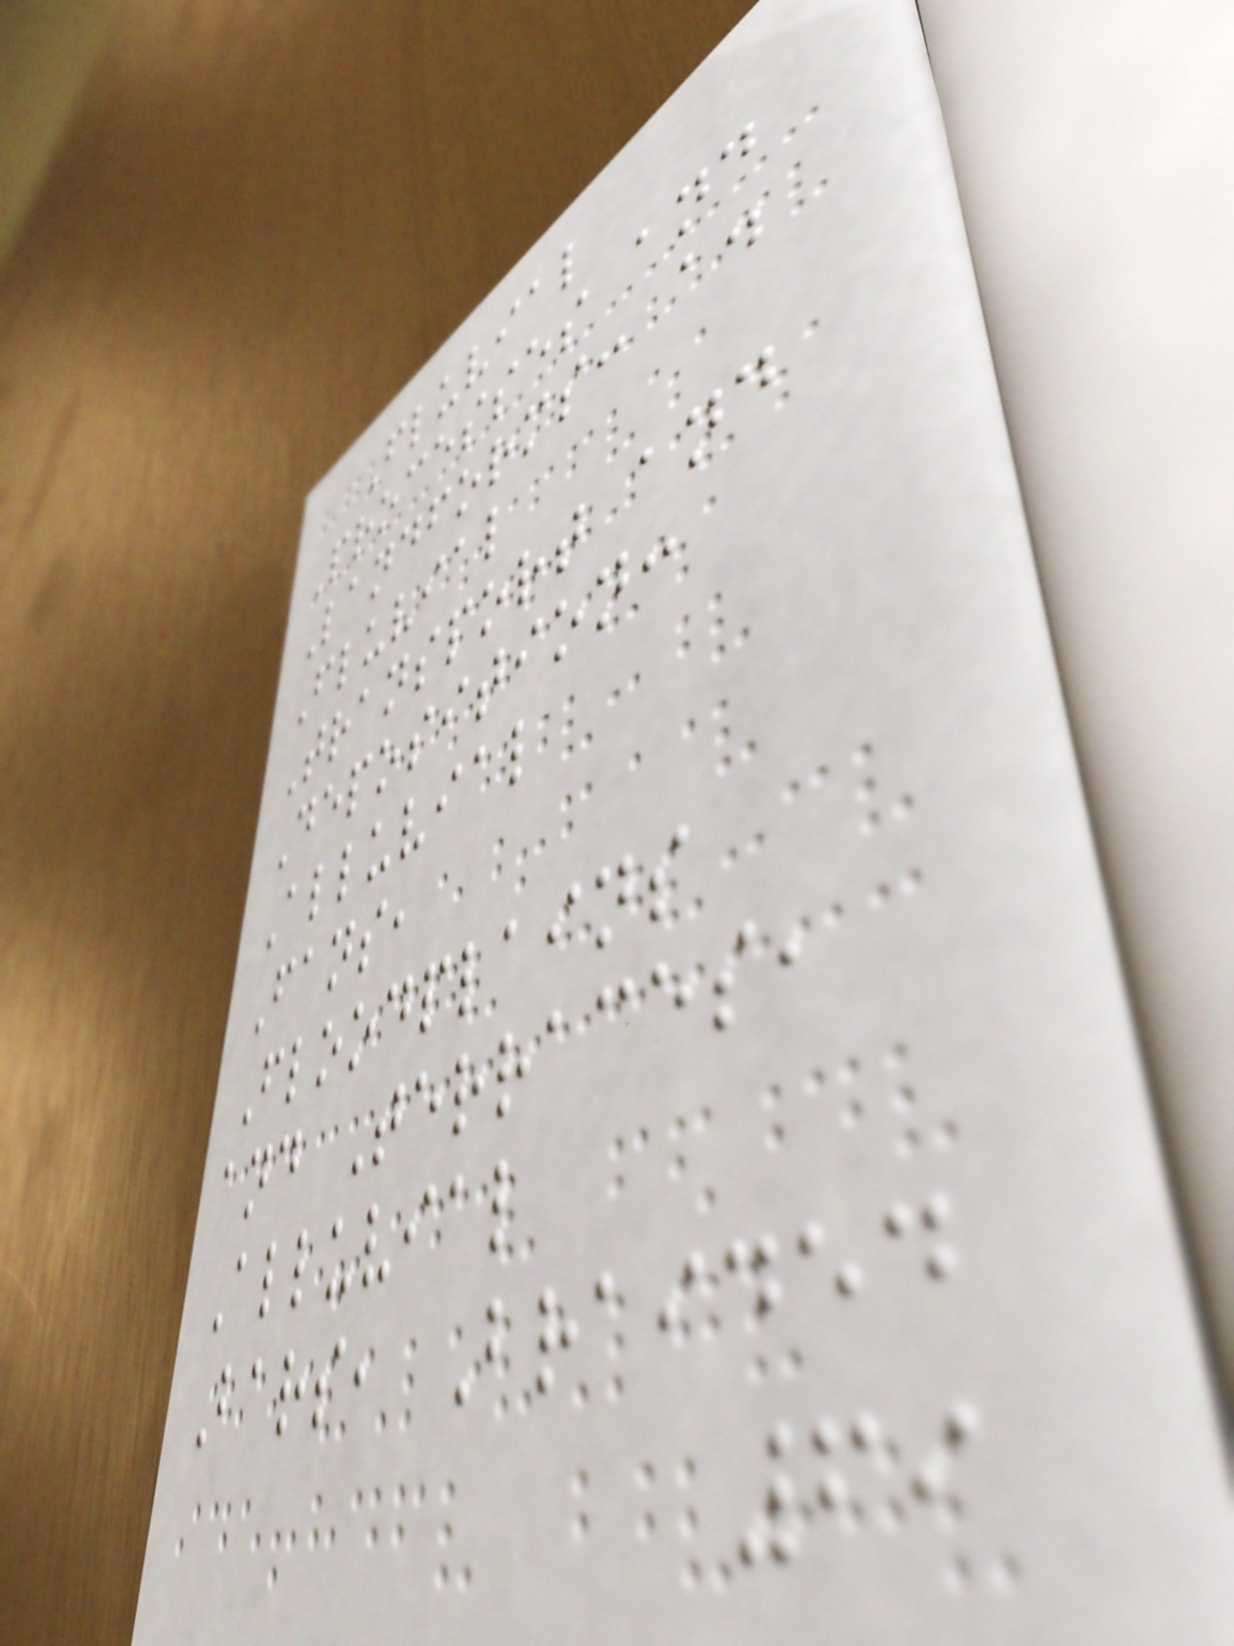Fluvial
Processes and
Landforms: a.
Fluvial
Transport and
Deposition:
Alluvial
Fans,
Floodplains
and Terraces,
Alluvial
Bars, Braided
69
